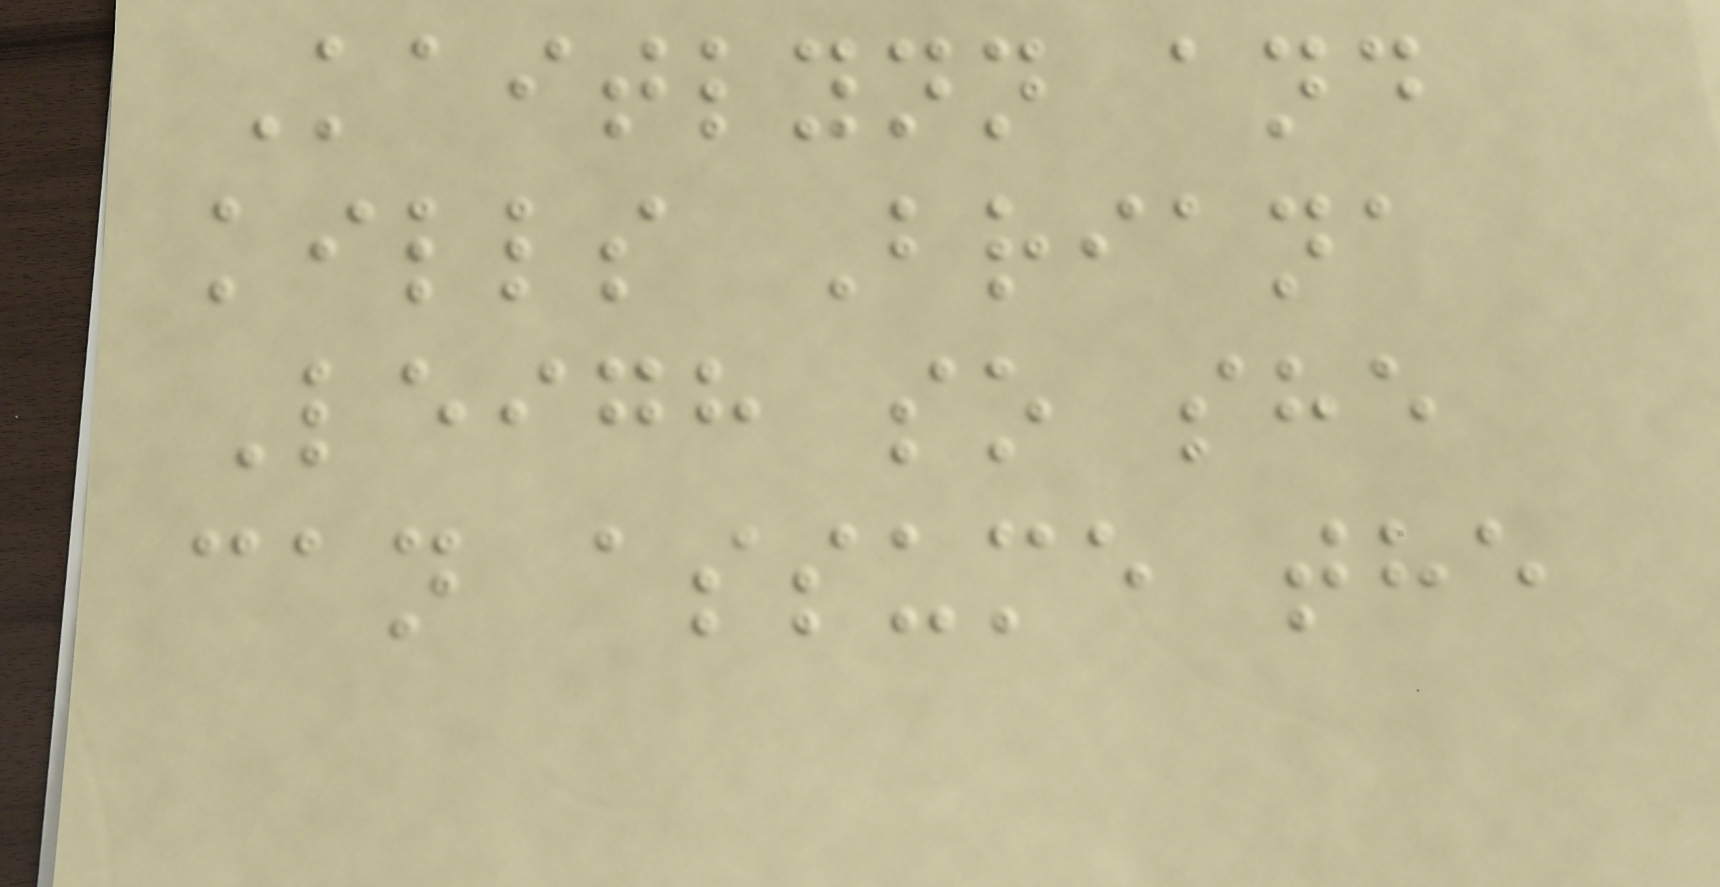Kaitlynn and
kills Briana
Leigh so she
can assume the
